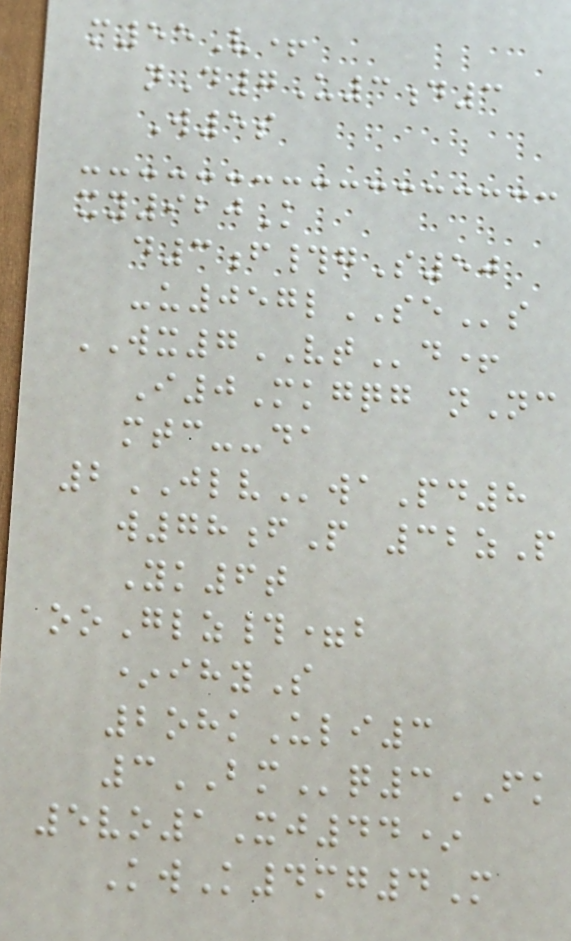m55V+
nD7U3d3
W5s
xy920K
d3f#gS50
-u057lSEs
WX7VTd+
I0Mkgqg nNc
mtc--da
2JLVwaPd8
w78fP 32zP
Yk6t
ooGlz#=b
*ihyS
2ohkUli3
3BMq3FK
5vo1Xj44*
KwK4mg4M
